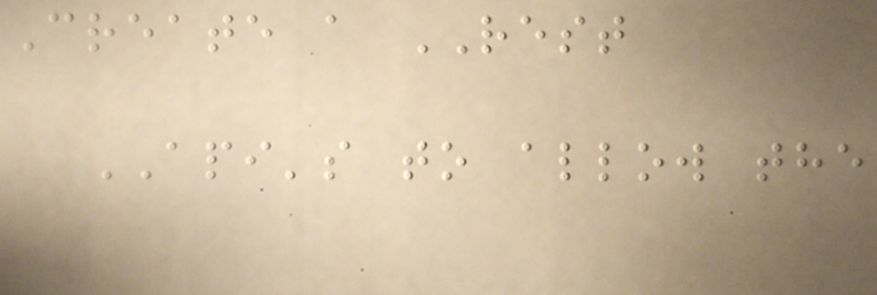Create a REST
API's to allow the
